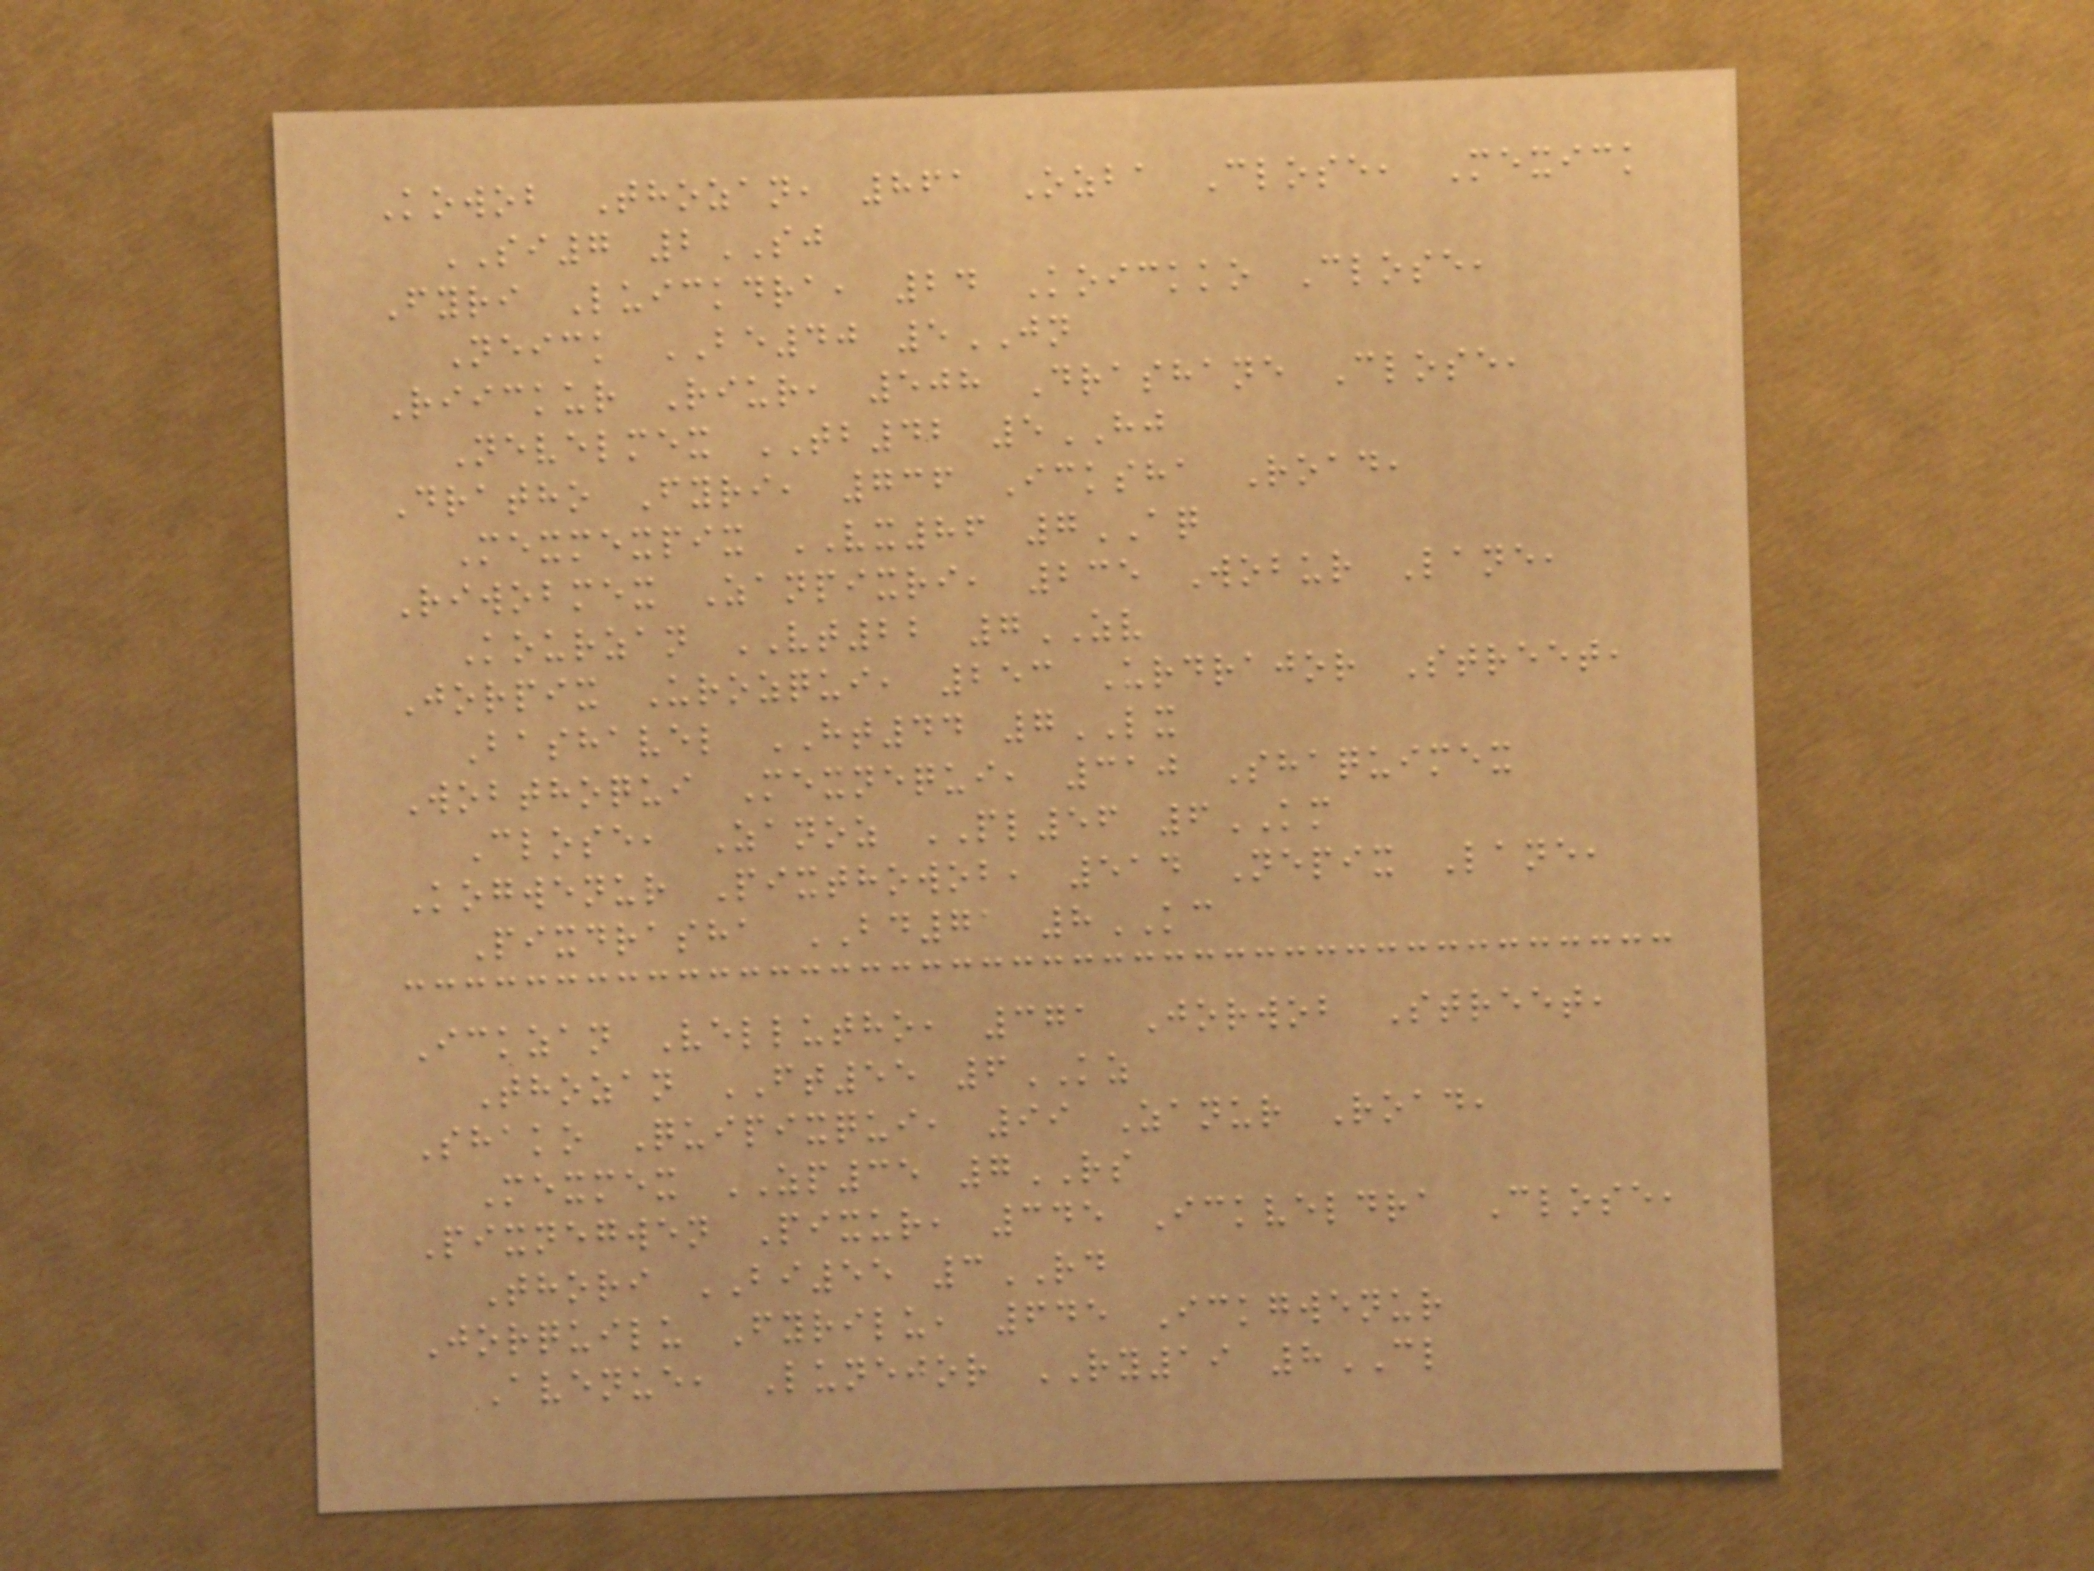Kowob Thozan, 861 Ozba Close, Mexick
SI7 2SJ
Fyri Luickdra, 24 Koickko Close,
Neick BE40 5JN
Riickur Riur, 508 Drashane Close,
Nevelmex TB42 5HJ
Dratho Fyri, 736 Icksha Road,
Mexmexpix VX86 7AQ
Riwobmex Zanpixri, 235 Wobur Lane,
Kourzan VT22 7ZV
Jorpix Urozqui, 253 Urdrajor Street,
Bashavel HT44 7LX
Wobthoqui Mexnequi, 310 Shaquimex
Close, Zanoz PL56 6KM
Kogwenur Pixthowob, 514 Nepix Lane,
Pixdrasha BD71 8KC
Ickzan Vellutho, 371 Jorwob Street,
Thozan FT55 6KZ
Shako Quipixqui, 99 Zanur Road,
Mexmex ZP35 7RS
Pixnegwen Pixur, 345 Ickveldra Close,
Thori BI55 3RD
Jorquilu Fyrilu, 645 Ickgwenur
Avenue, Lunejor RY19 8CL
